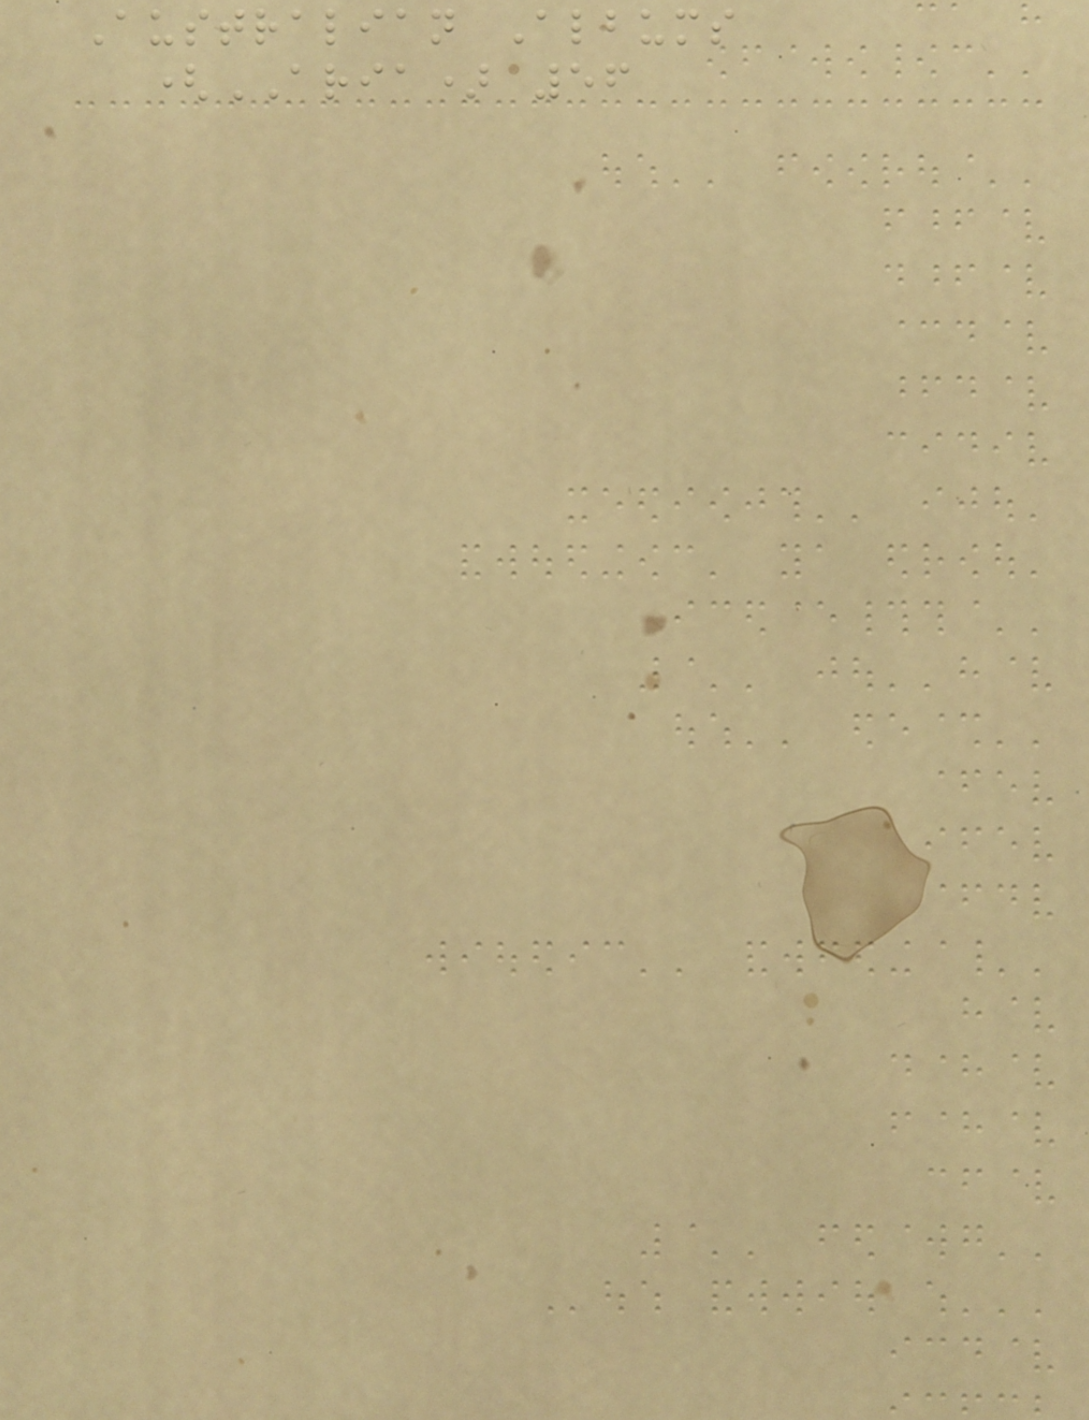Australian Albums
(ARIA) 56
